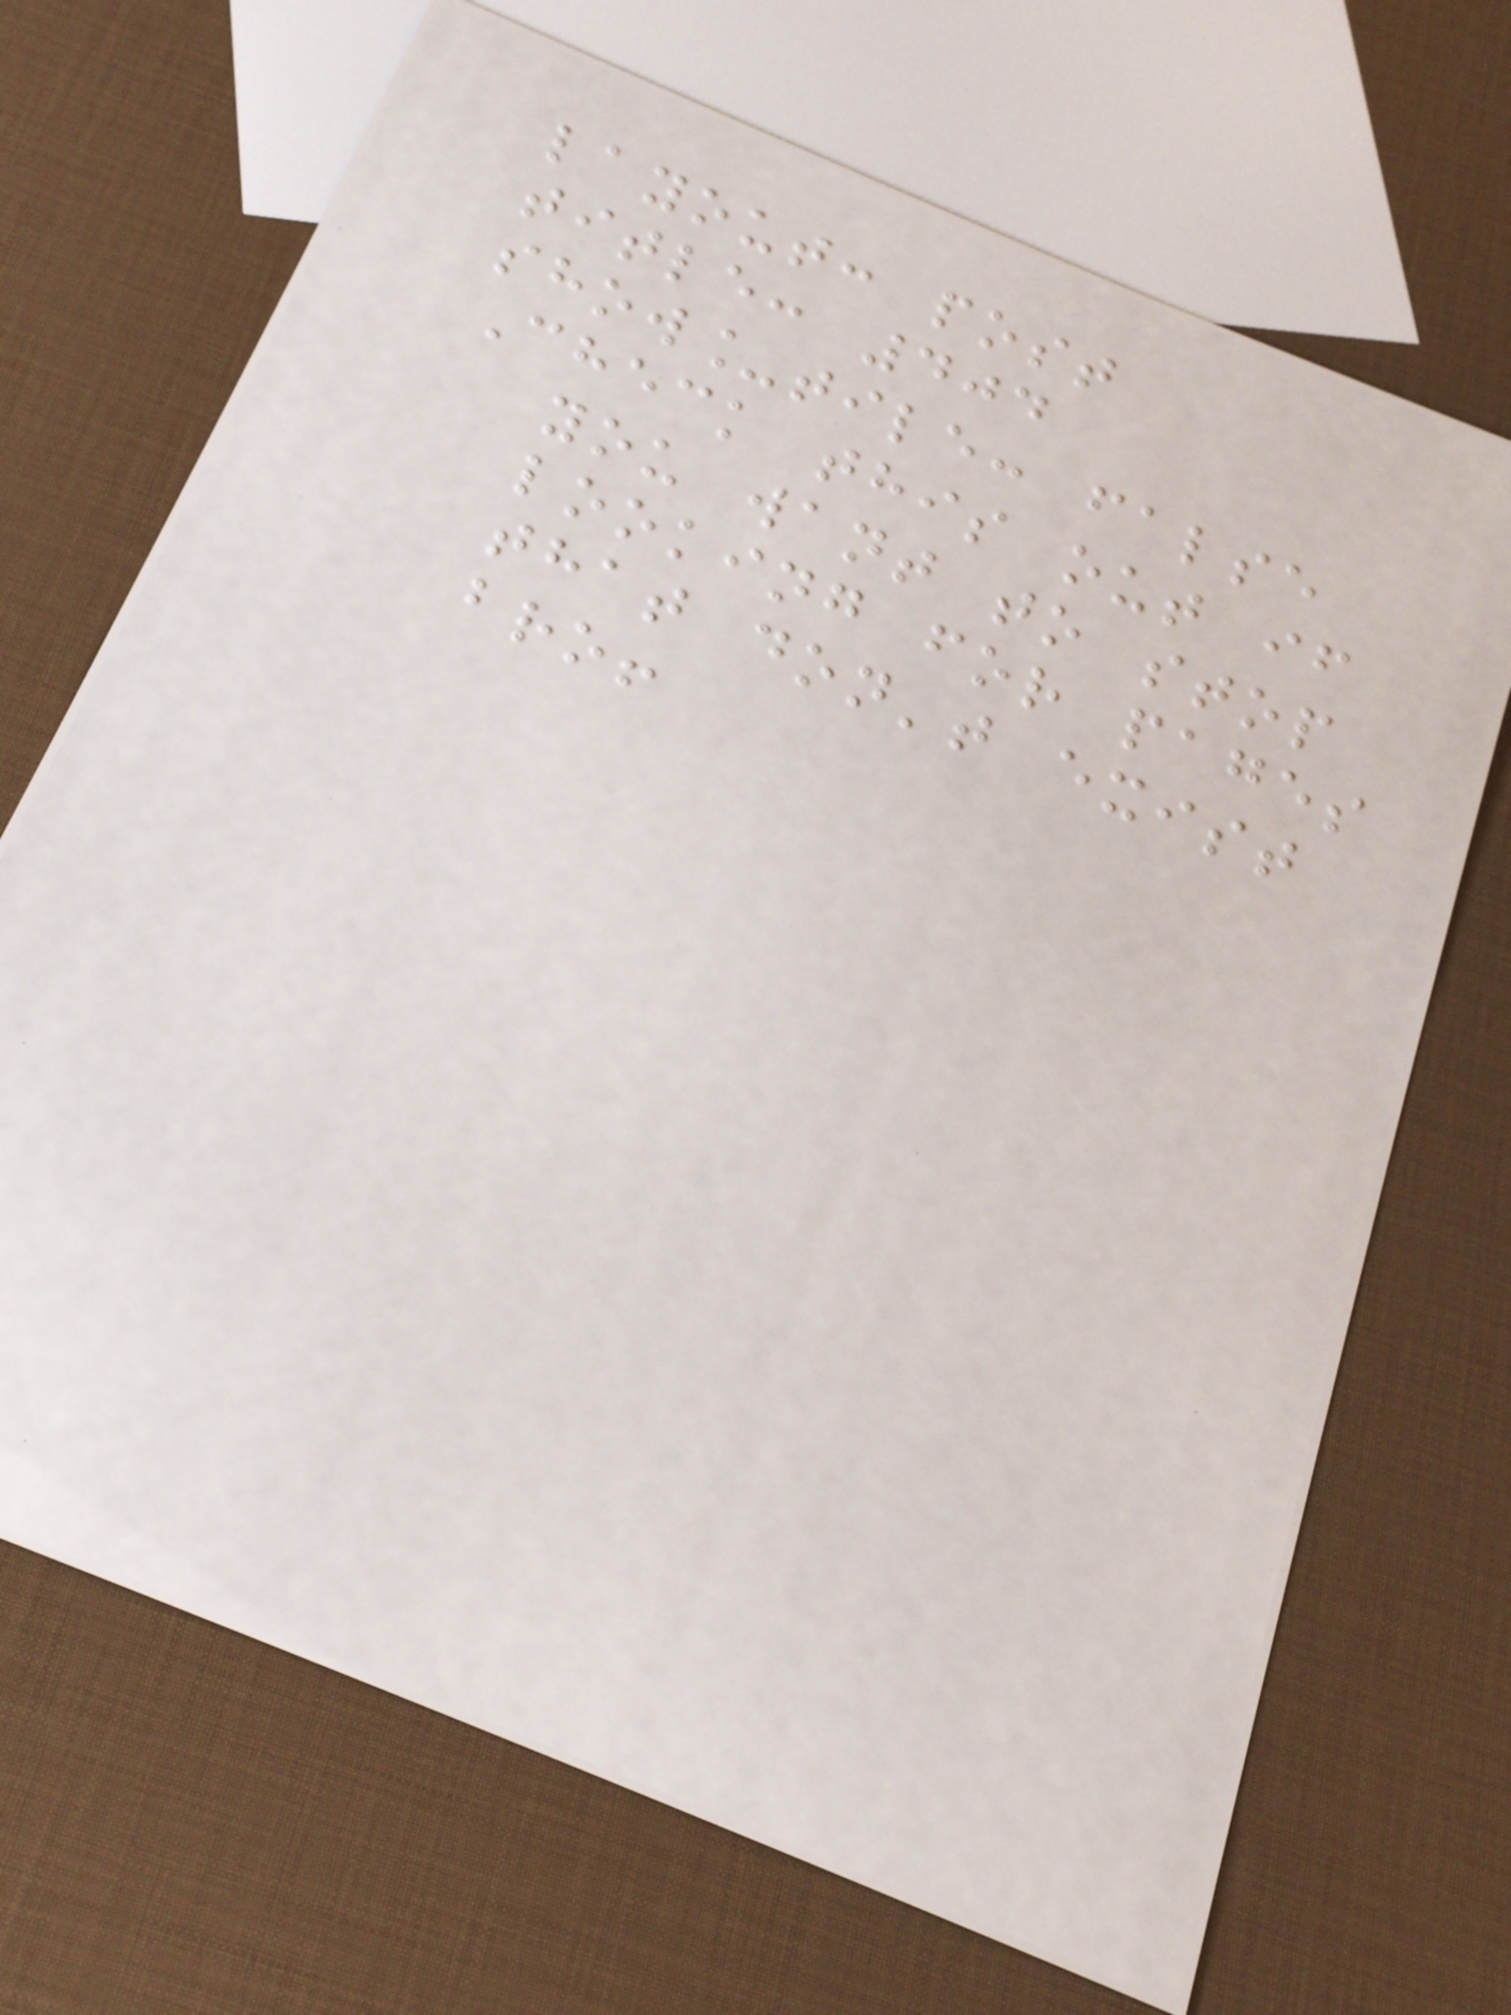layout: post
title: 404
show_tile: false
Check this out if
you want to stop
looking for pages
that don't exist
bro!
